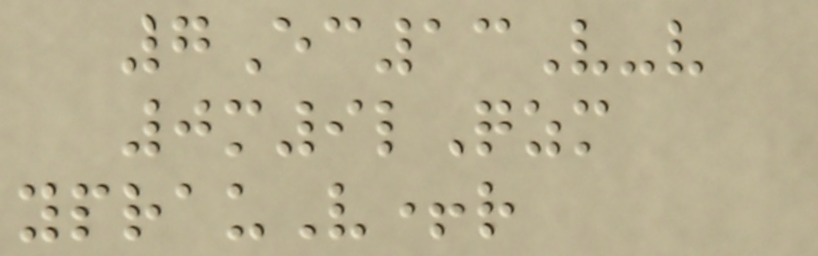7Ec13V-v
0m9lQzm
yprauV+r
